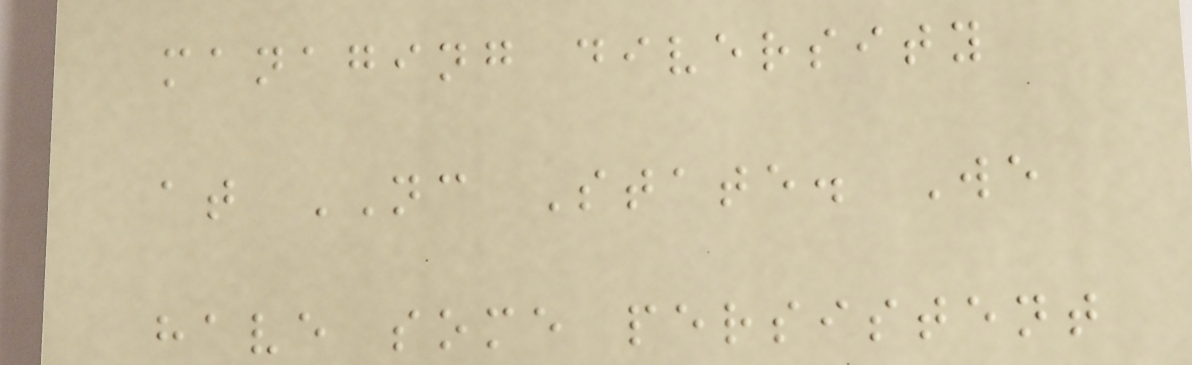managing diversity
at NC State. We
have some persistent
